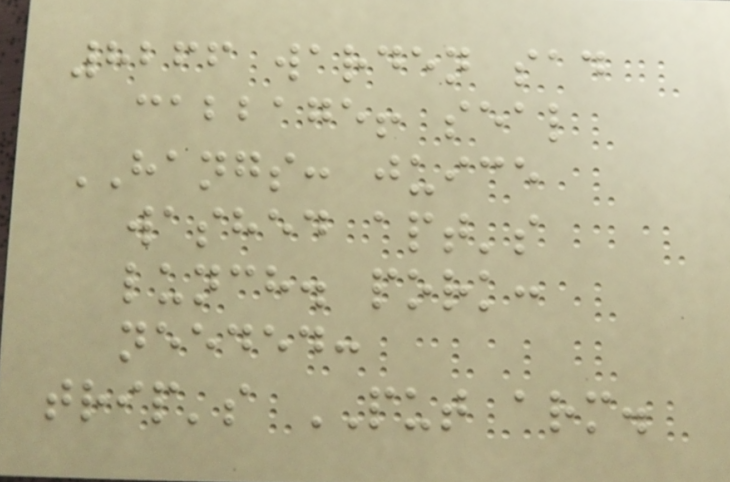8266 warden sad
cabbage! seal
HANGS: juice
washed apt's
lunch. pork:
needed:
trip's PUT arm.
